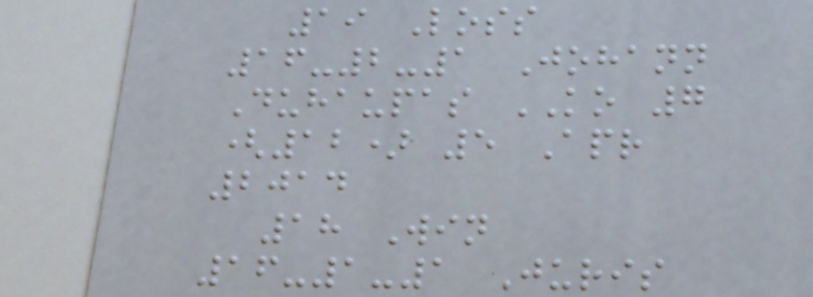19 Loss
16-2-1 Johann
Duhaupas KO 7
(12) 5 Apr
2014
18 Win
16-1-1 Juris
